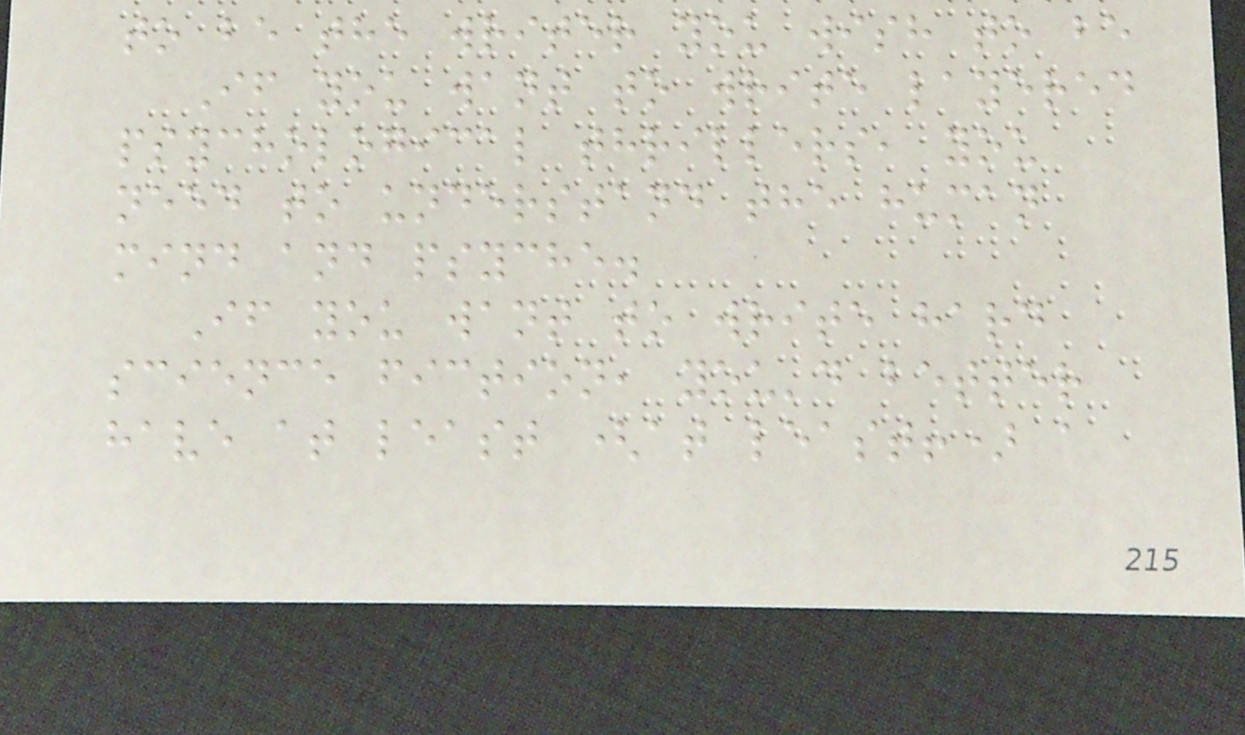to be the writer you wish to be
If you want to write layered
psychological thrillers, you
need to understand the human
mind and psyche.
If you want to write hard
science fiction, you'd better
have at least (at least!) a
